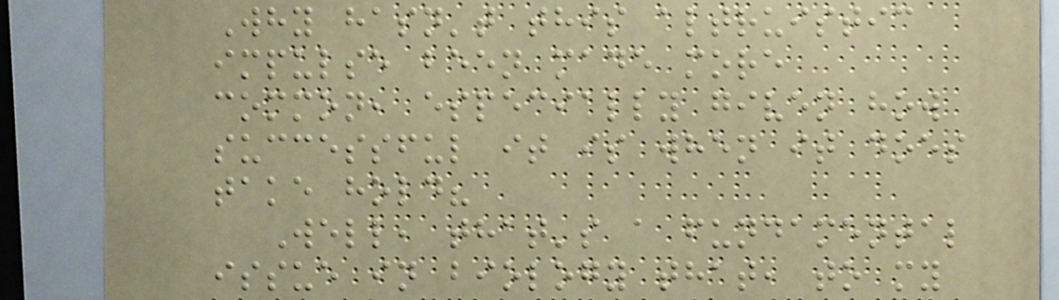Why hasn't this altruistic
impulse been made more
common, especially given how
successful it is when it does
take hold?
Well, that's a fundamental
issue in biology that, to my
